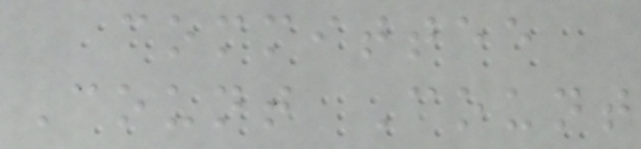committee
Count Count
